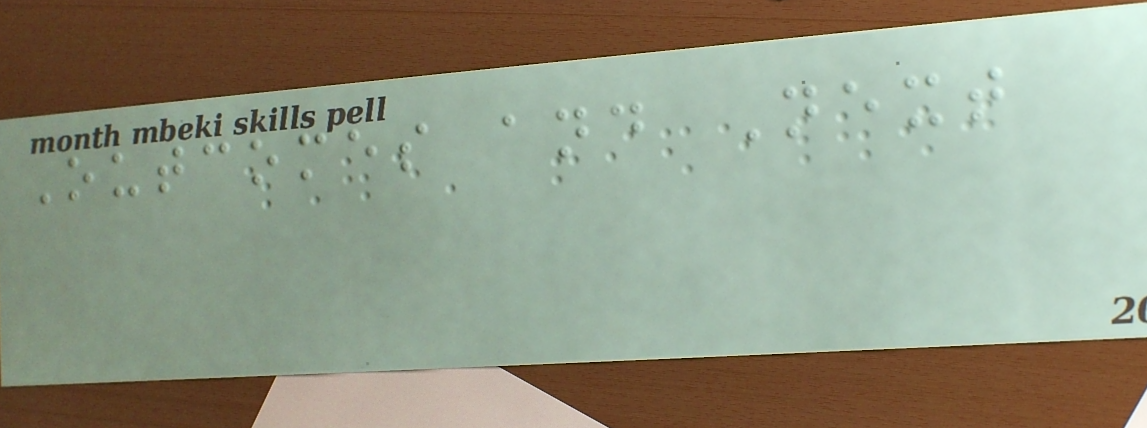Outcomes and Next
